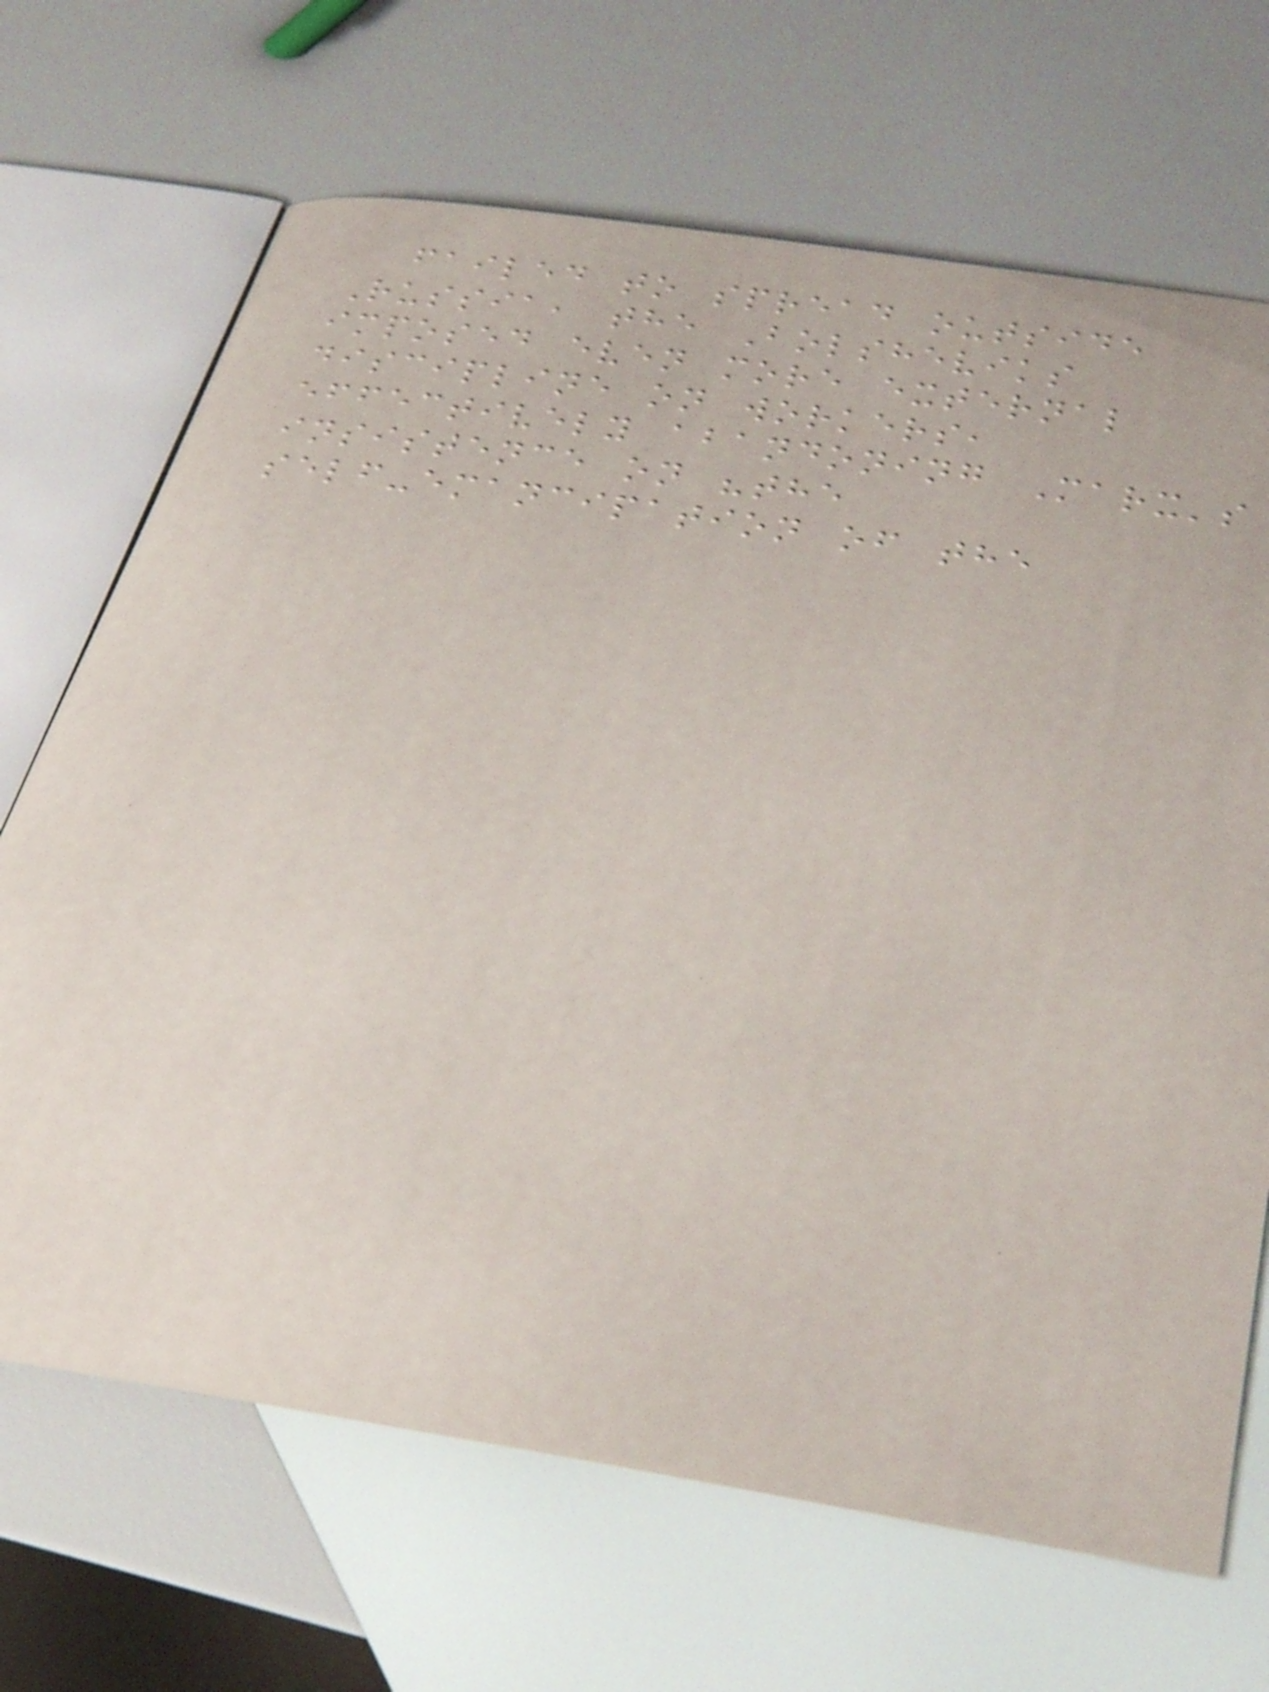failed to spread outside
Russia, the Bolsheviks
imposed even more external
discipline on workers,
effectively abandoning Marx's
insistence on "the
self-emancipation of the
